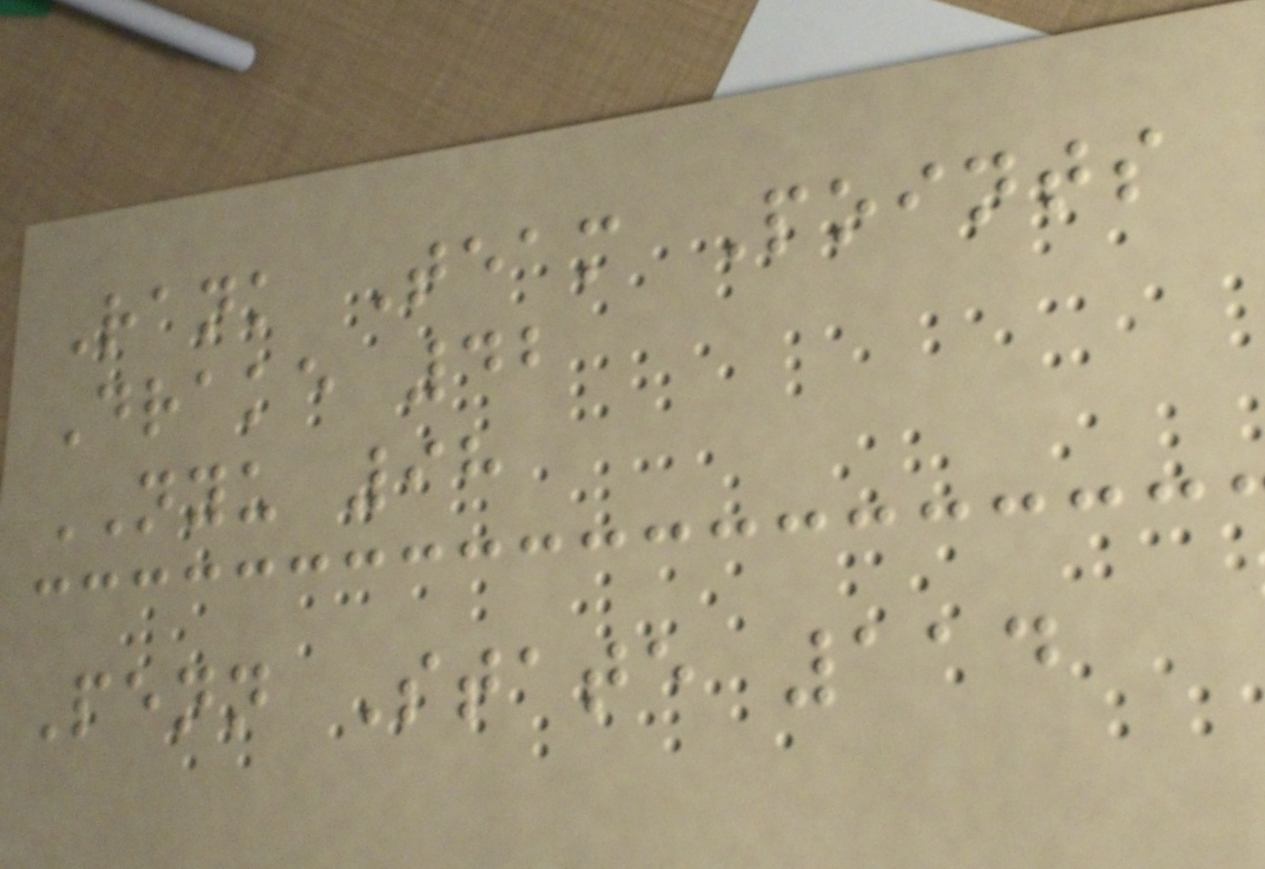Rank Team Points
Drake 42
NYU 98
Penn State 114
